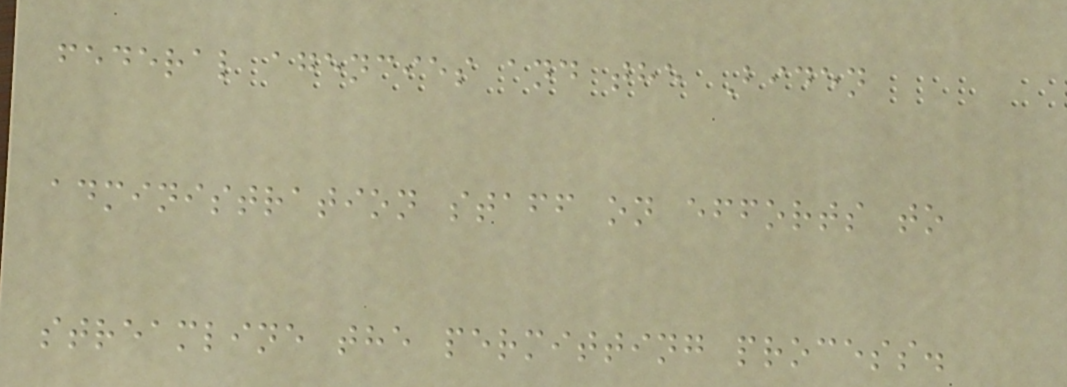federal agencies and the Biden
administration staff on efforts to
streamline the permitting process.
